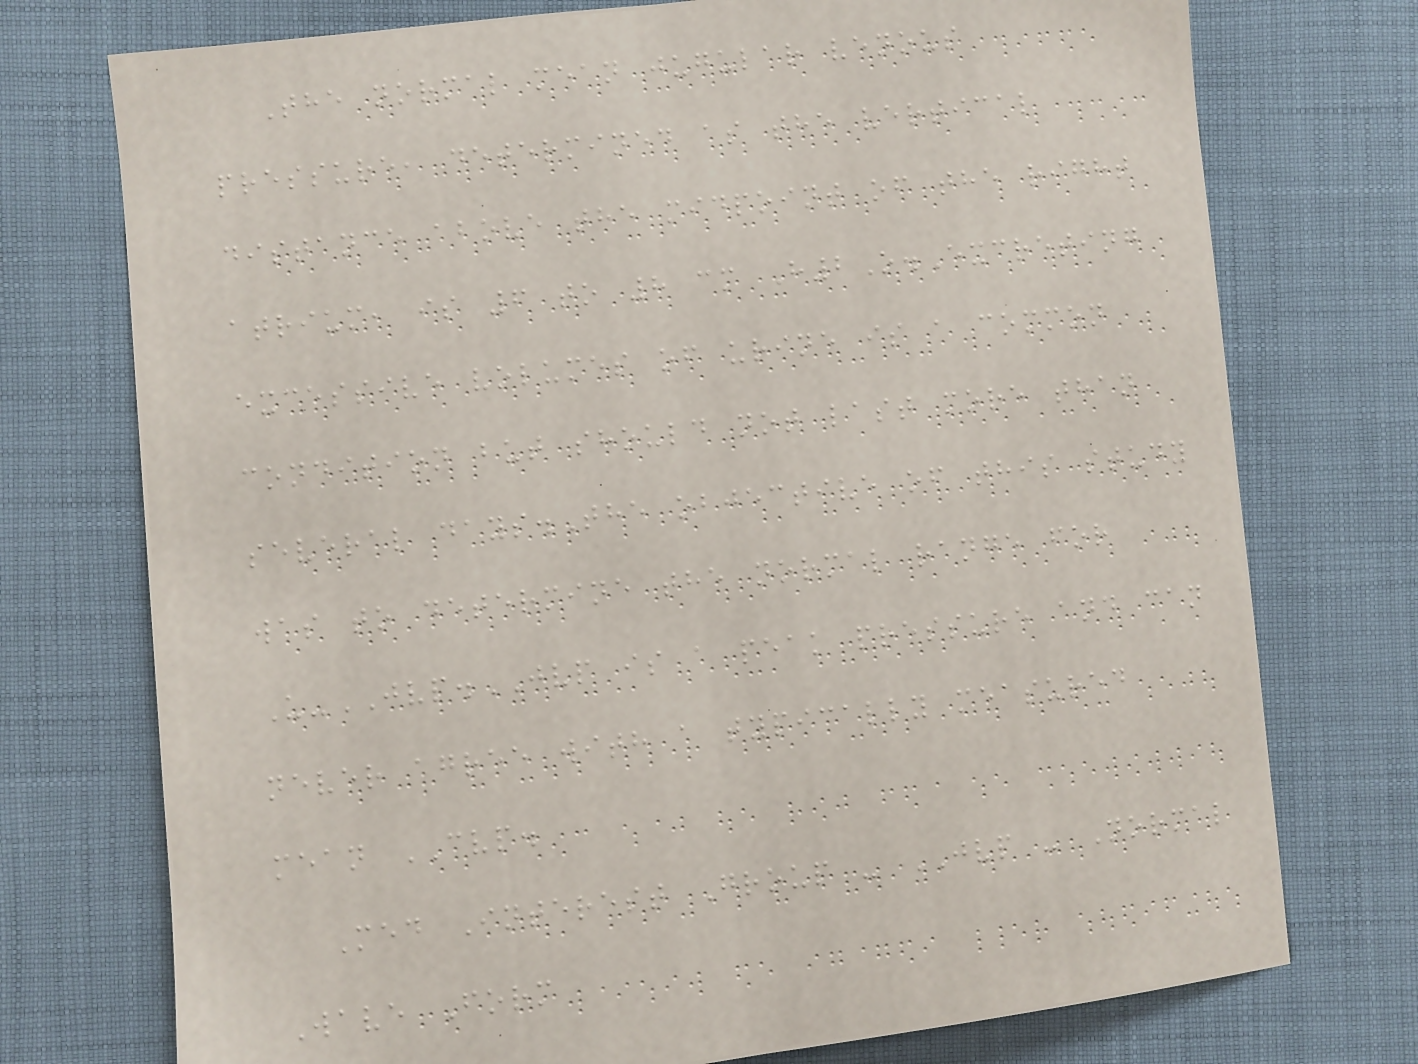The normal mean jugular venous
pressure, determined as the vertical
distance above the midpoint of the right
atrium, is 6 to 8 cm H2O.Excreting
excessive volumes of urine is a common
condition but should not last more than
several days.The objective of this study
was to determine the normal range for
U-JVP.JVP is a peak pressure and can
never agree with a typically measured
mean CVP.
Med Interest Group - JVP - Normal
Wave Form
